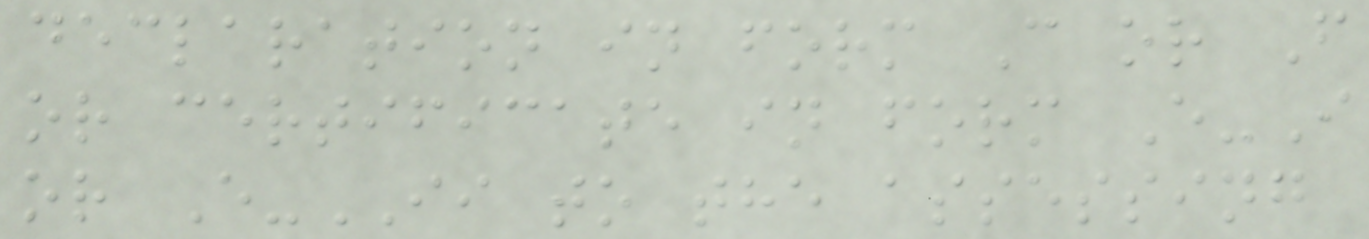declaration in form C or F
or certificate in form E-I
or E-II to the assessing
